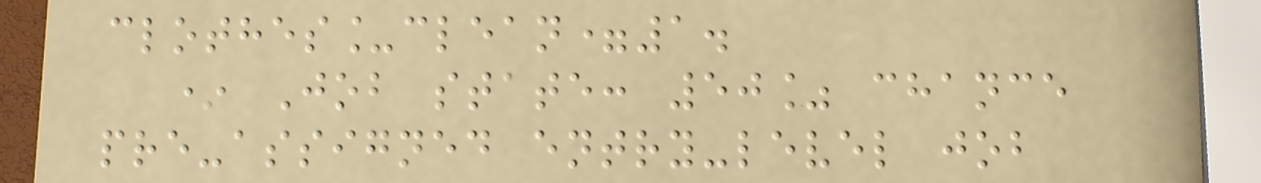clothes_clean=1.
* Job state: 50% chance
pre-assigned entry-level job
